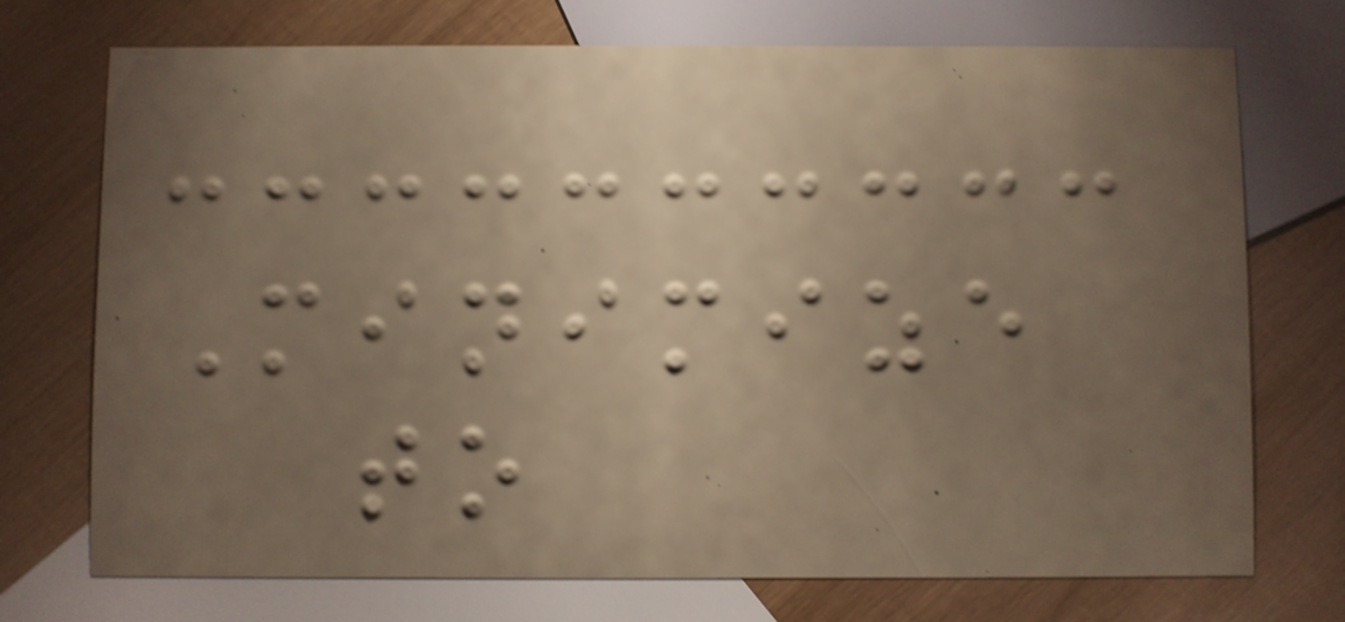Minimize
to
